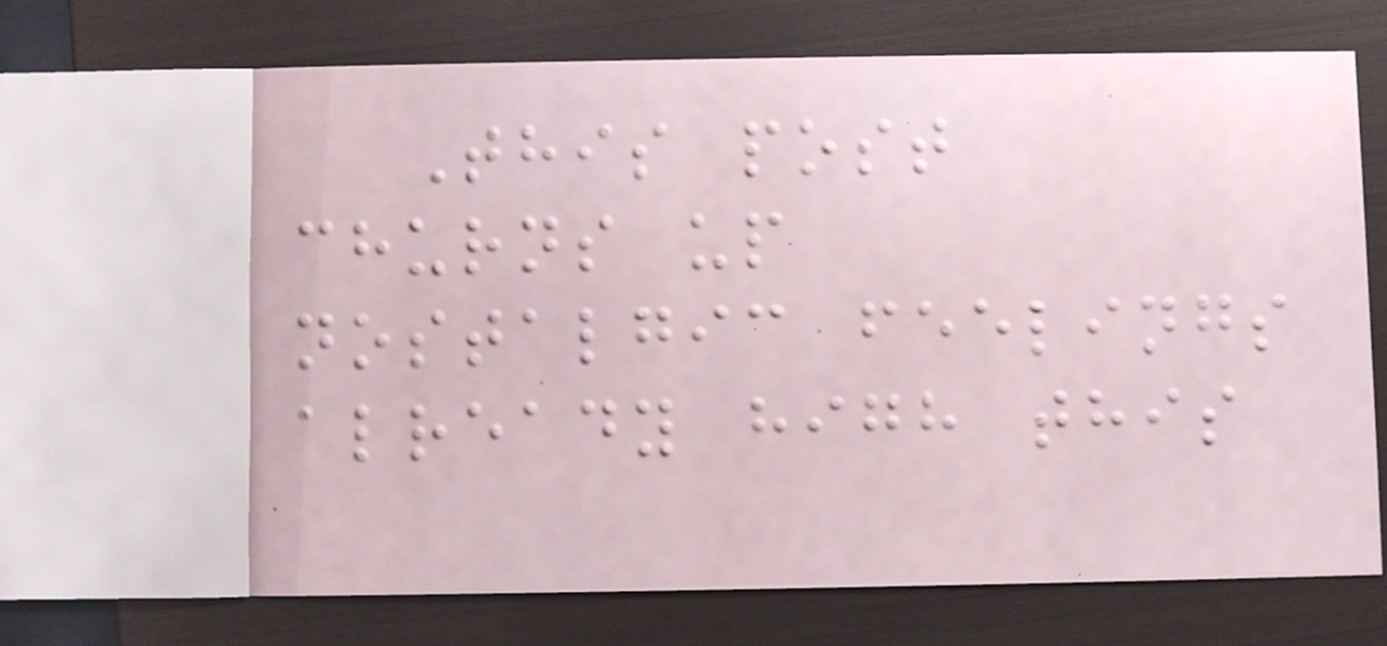This post
churns up
nostalgic feelings
already high this
